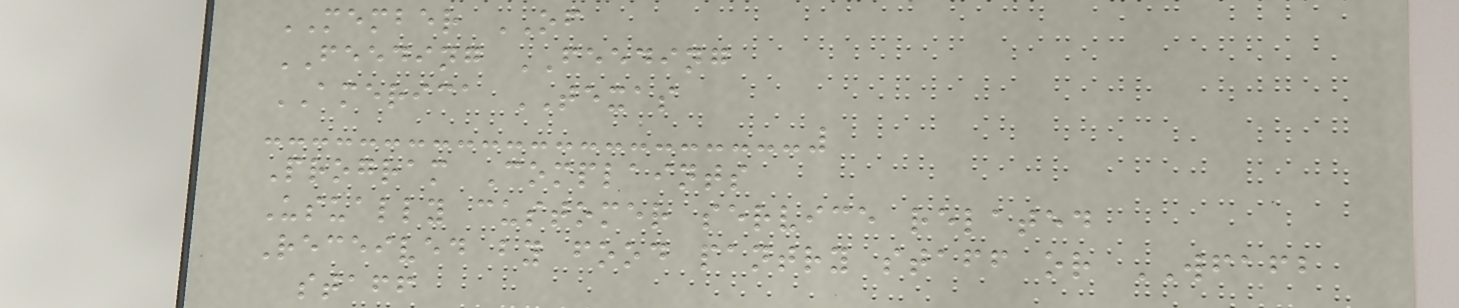MEMBER OF
FEEDING FEEDING
AMERICA TEXAS
Program Complaints
Usually customer service related
Received by food pantry staff or WFAFB
staff
